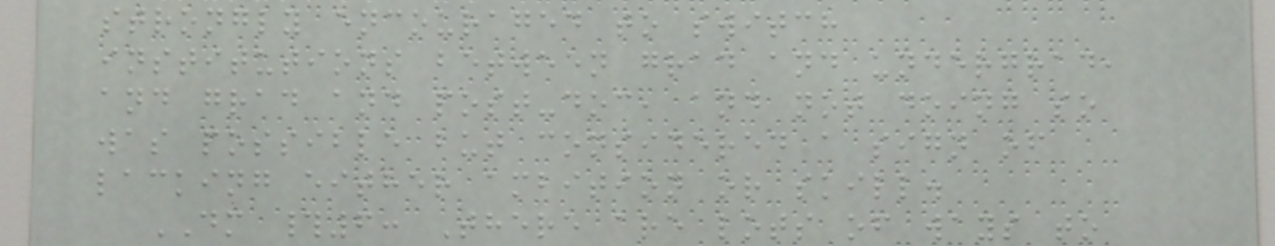strongly encouraged to switch
institutions between grad and undergrad,
and grad and post-doc, and not doing so
was possible but considered a sign of
lacking either ambition or skill.
DM #6: There are lots of ways to
